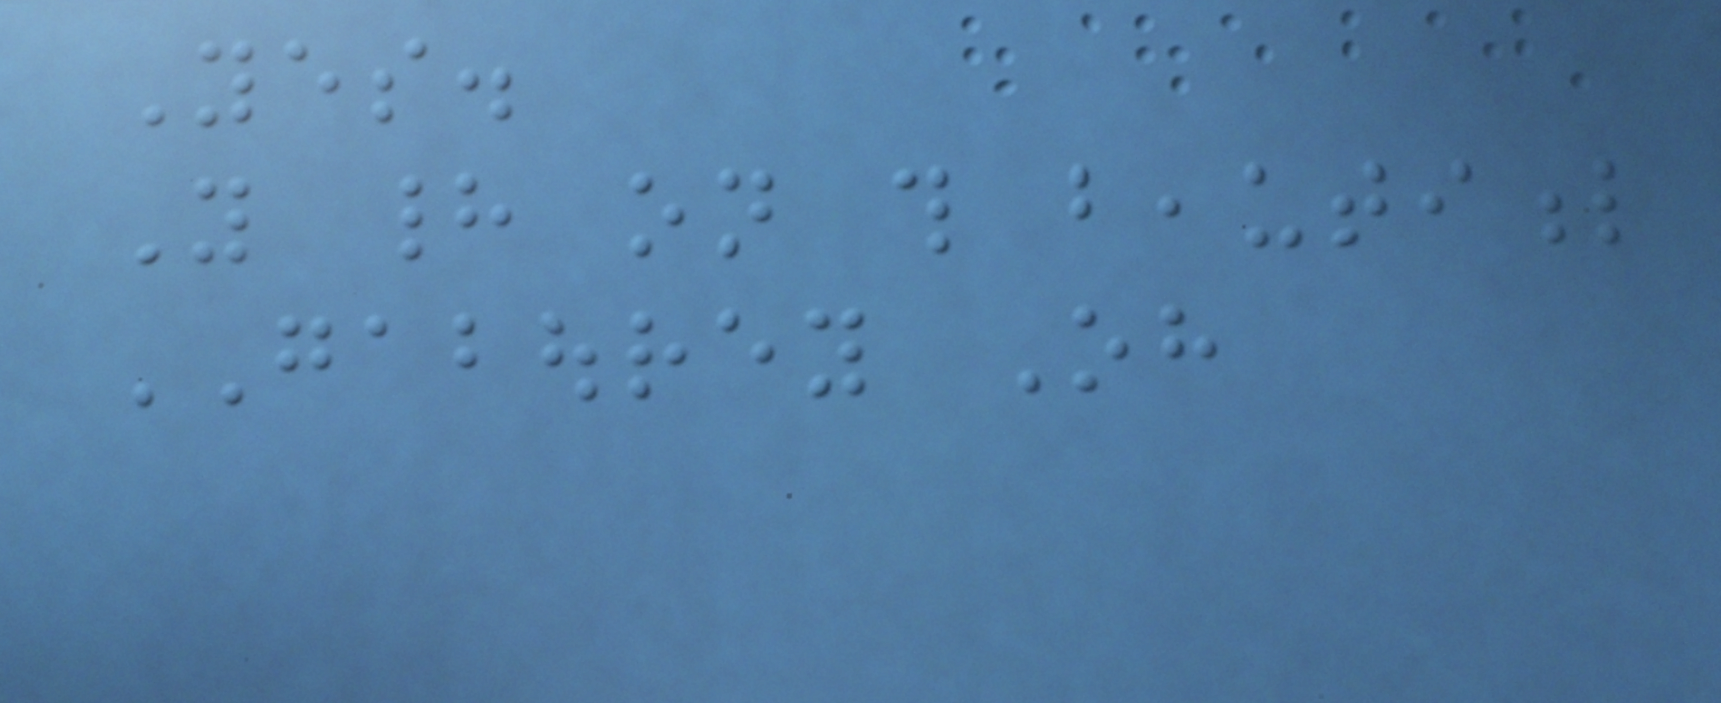Yes.
You had on this beautiful
GABOUREY Oh
